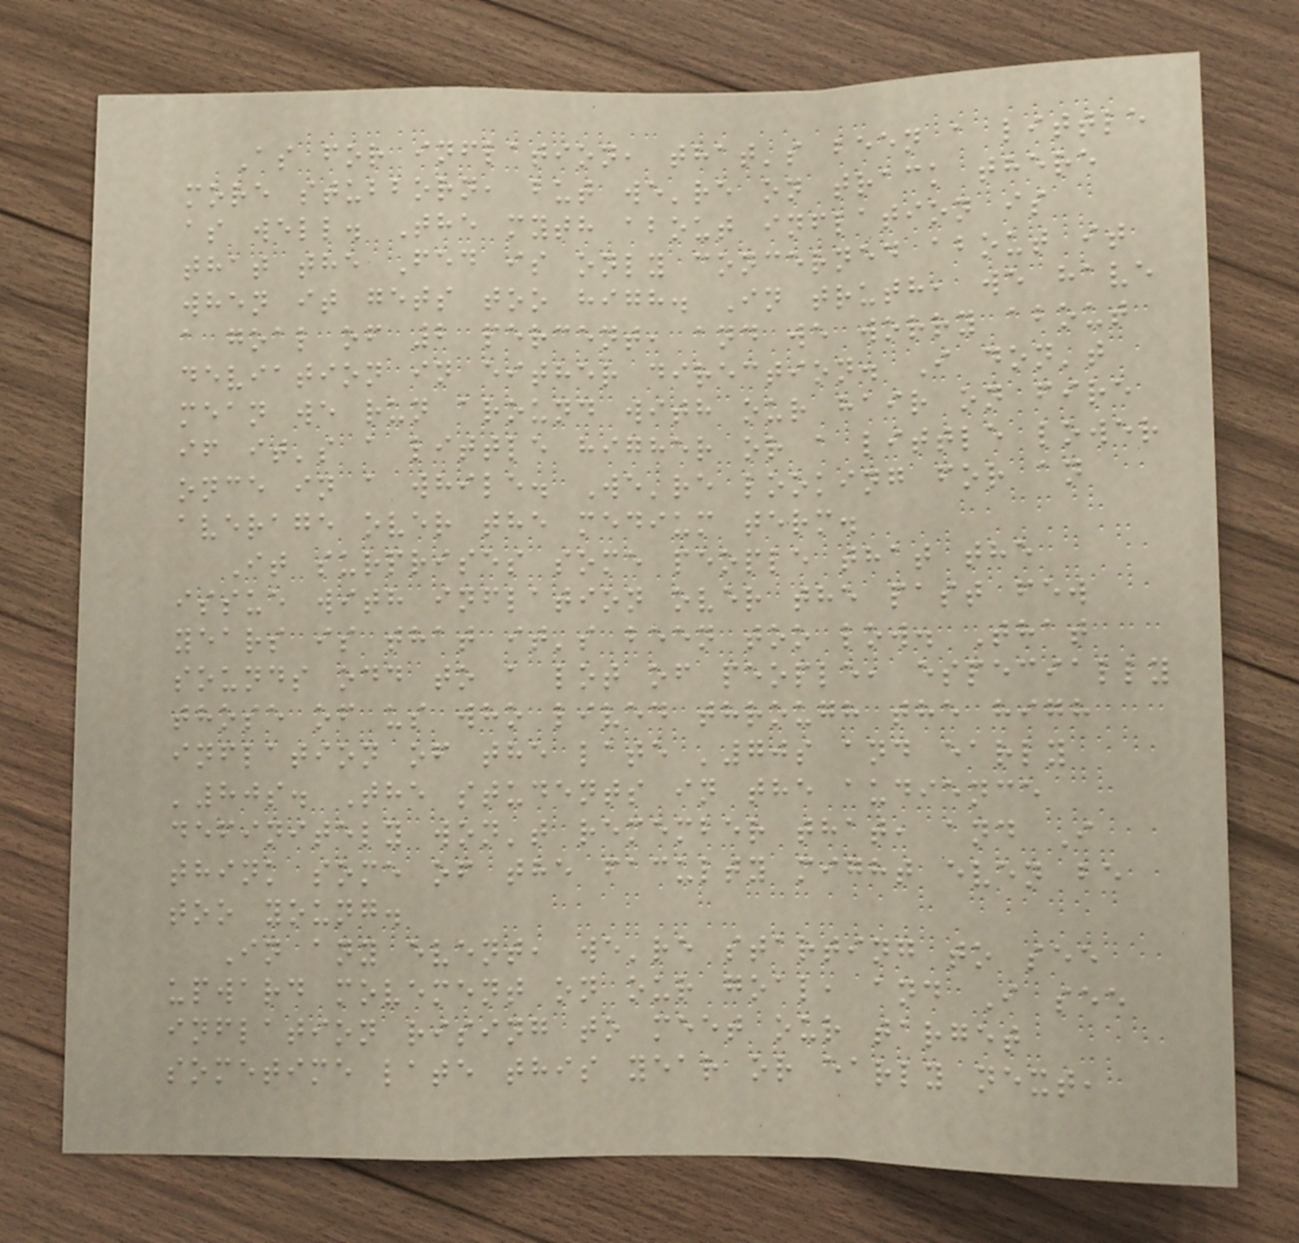As for inflation, that's been a little
more stubborn, but we're on track there
as well. The myth about inflation is
that the Fed is only concerned about it
when it gets too high. In truth, we have
a goal of 2 percent, and we worry about
deviation in either direction. I don't
mean we run around with our hair on fire
if it's a little higher or a little lower
once in a while. We're looking for an
average over the medium term.
It surprises some people that the
issue with inflation over the past few
years is that it's been too low. That
sounds odd to a lot of people, especially
those of us who lived through the high
inflation of the late '70s and early
'80s. The students in the audience
definitely won't remember that, and I
think some of the faculty might even be
too young.
In any event, we're starting to see
upward movement on our goal, and I see
inflation rising to meet our target
sometime late this year or early next,
